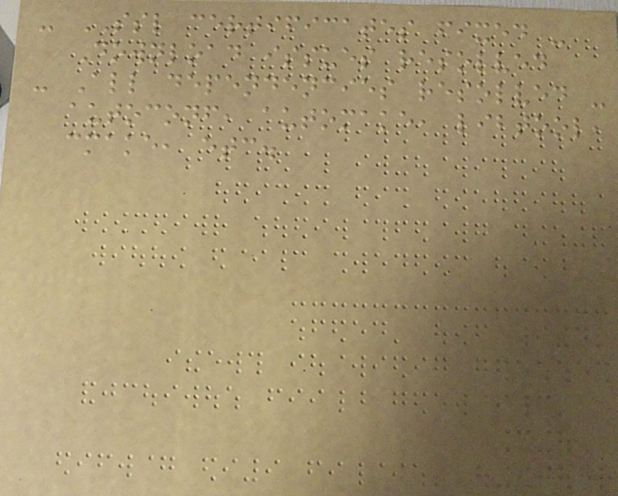- SSL certificates fixed -
Download issues resolved
- All dependencies resolved -
autoconf, automake, libtool,
cmake, etc.
